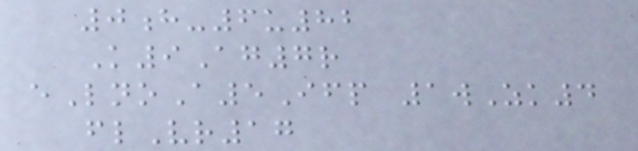0h-6u82
K9Ag7r
eLnoA5Ifp 1wZk4
flVr17
